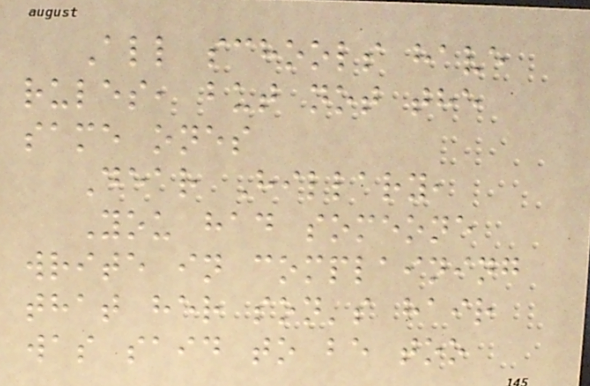All schools have
rules, but not the
same ones
Dear Hillary,
You had someone
write in complaining
that her son's hair
was said to be too
